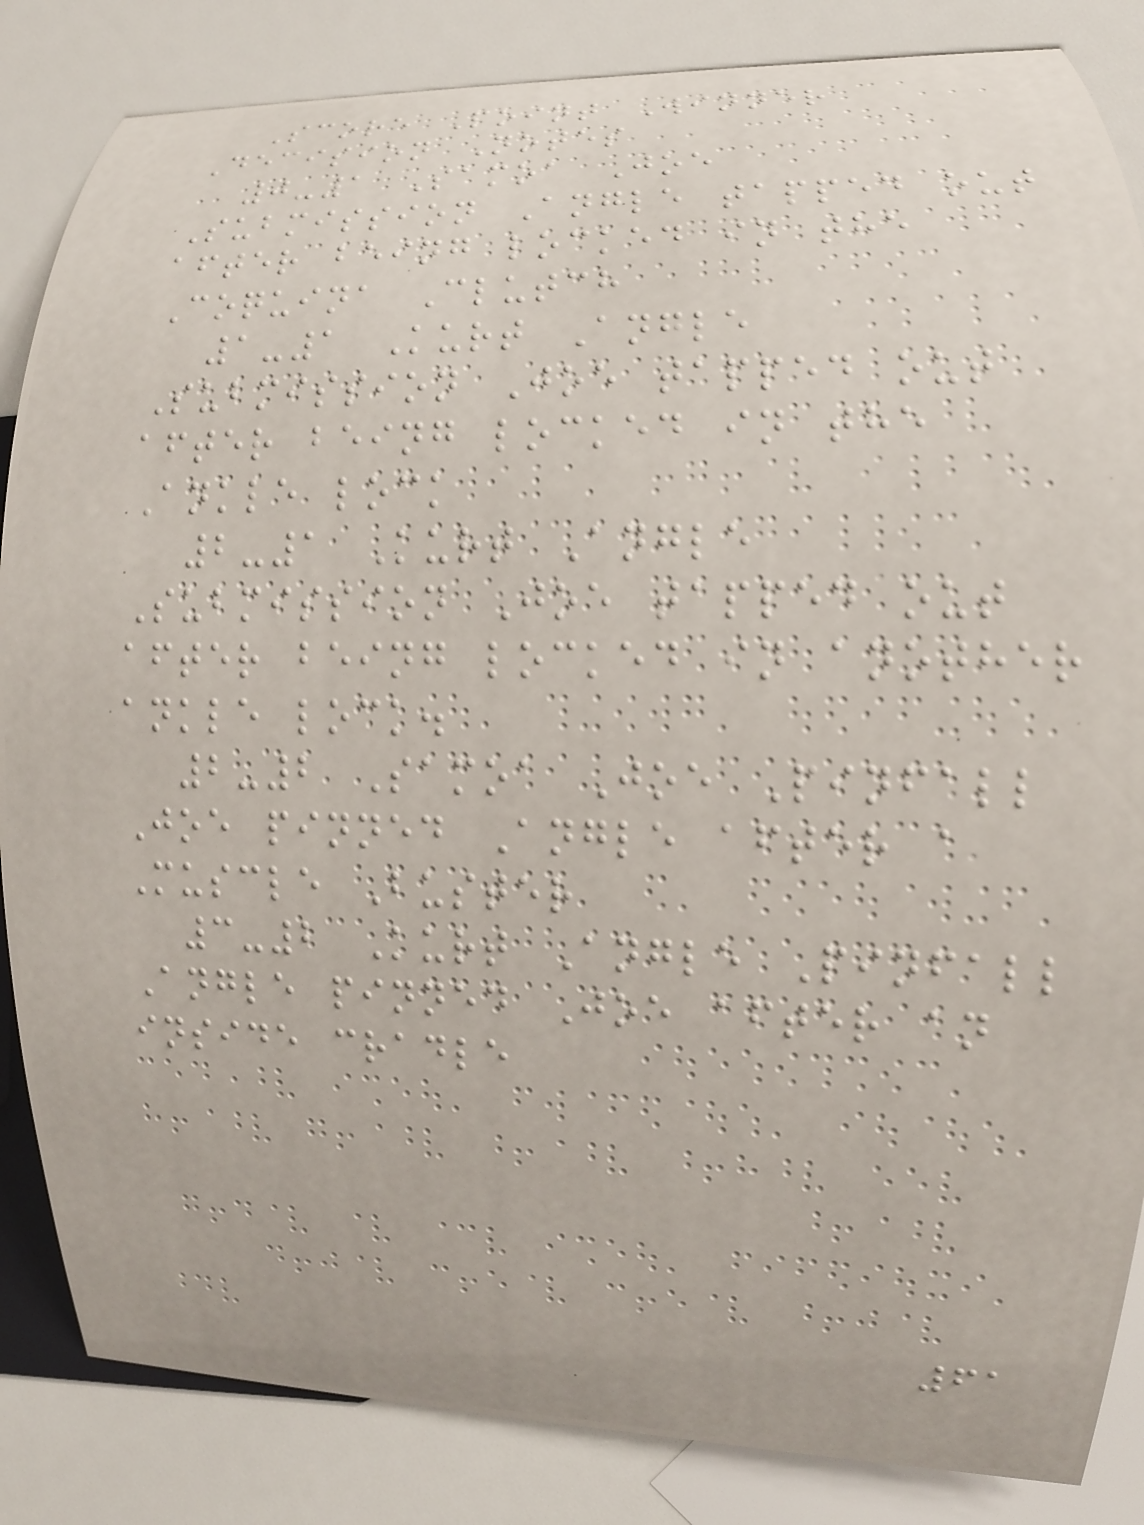Score Point Winner
Decision Notes
0-1 Samoa Joe
Submission Angle tapped out
after being locked in the
Coquina Clutch
1-1 Kurt Angle
Submission Joe tapped out
after being locked in the
Ankle lock
2-1 Kurt Angle
Submission Joe tapped out
after being locked in another
ankle lock.
2-2 Samoa Joe Pinfall
Joe pinned Angle after a
Muscle Buster
3-2 Kurt Angle Pinfall
Angle pinned Joe after an
inside cradle
61
